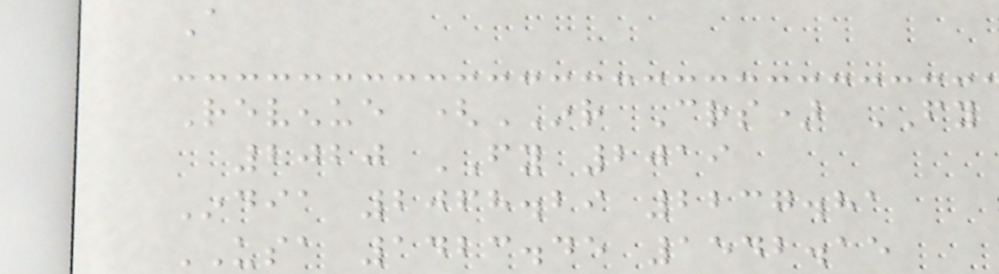A
Revenue (INR Crs) FY
2020 FY 2019
India 2068.29 2237.81
USA 1423.45 1542.15
